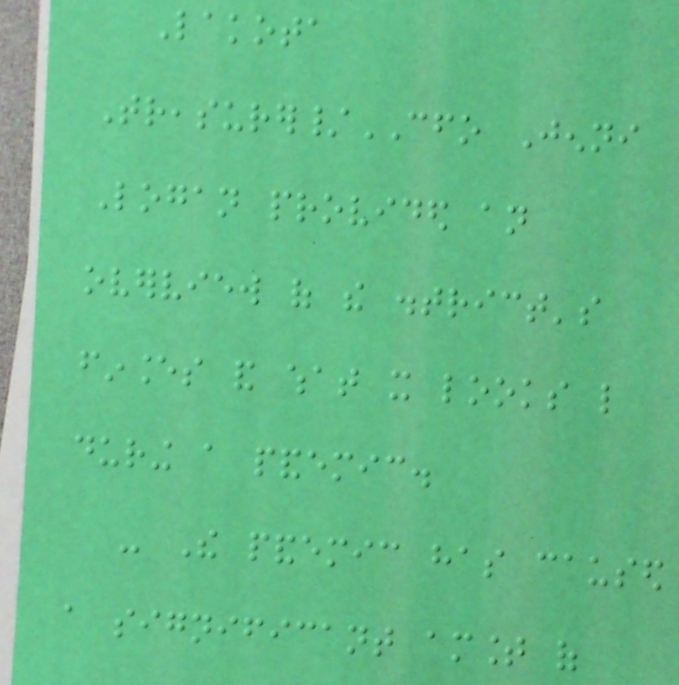Lakota
Treasurer/CFO Jenni
Logan provided an
overview of the district's
finances and what it looks like
during a pandemic.
- The pandemic has caused
a significant amount of
